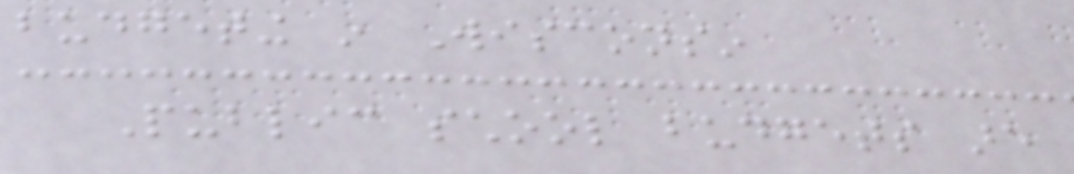budgeting in Wisconsin
Public school budgets are
